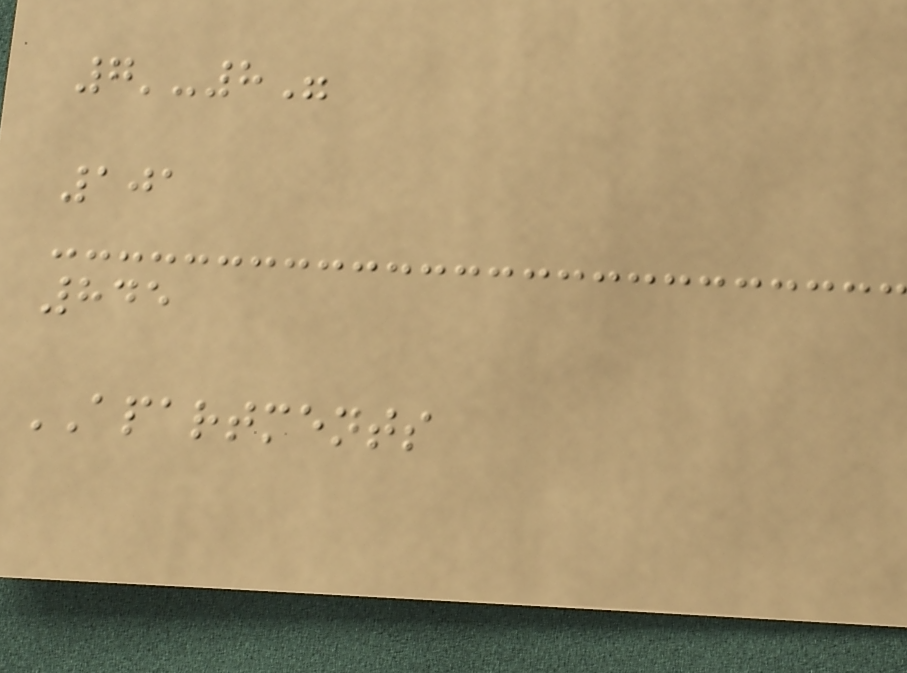7'-8"
101
845
APARTMENTS
